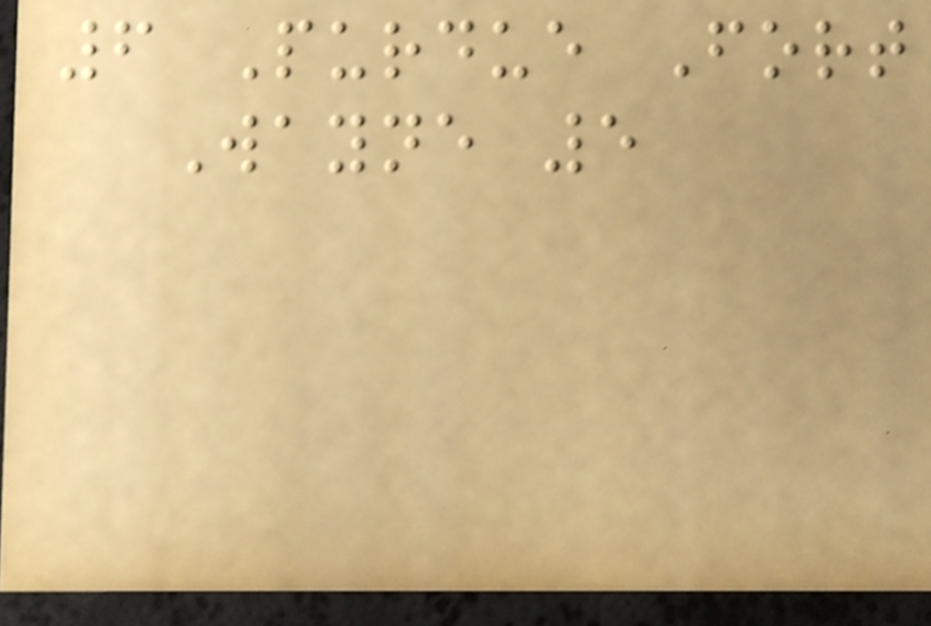6 Purdue Fort
Wayne 5
